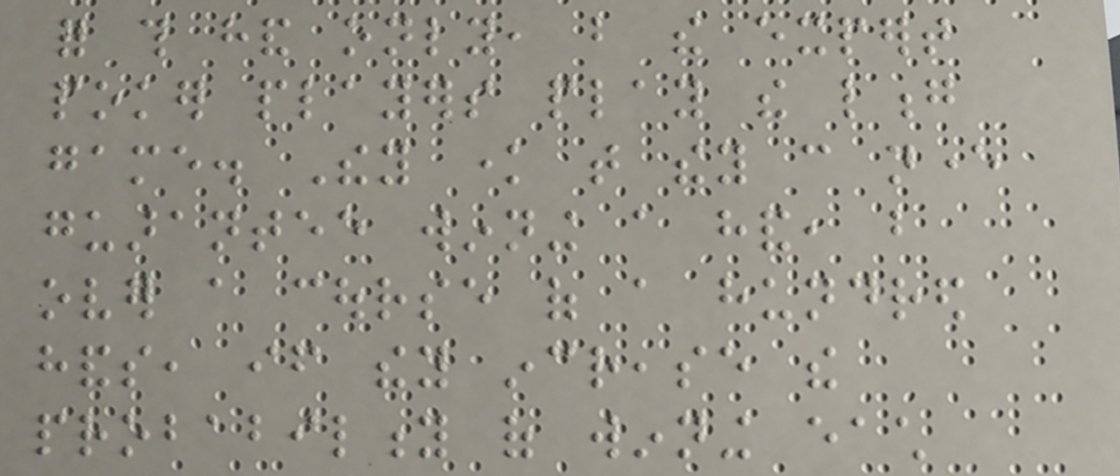for this hand only, but the expert
poker players play the long
game. They know that they can never
guarantee winning a hand, but
over a course of a hundred
hands, if they increase the
probability of winning each
